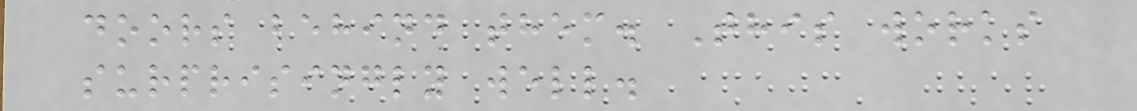doors behind them. This works
surprisingly well.
